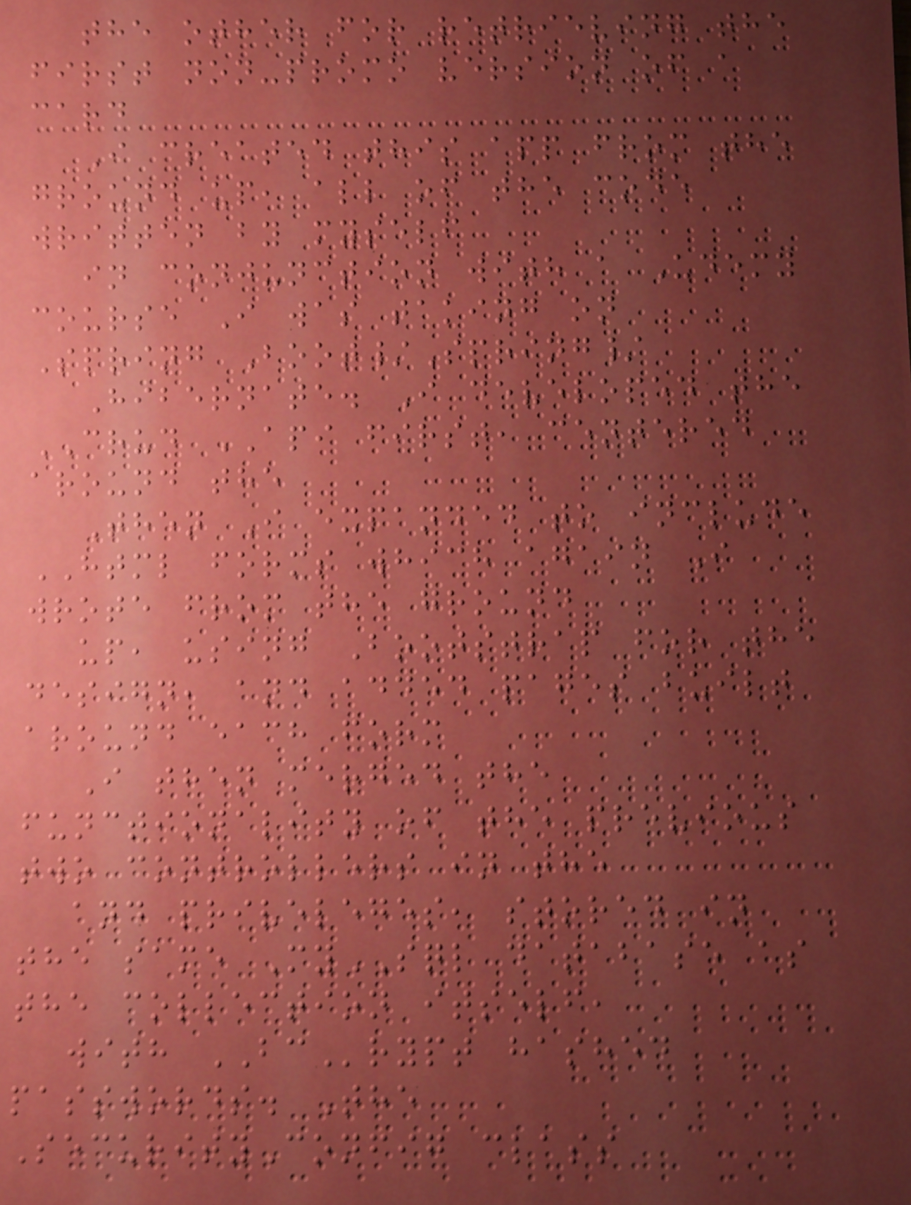the other for retrieving the
first non-promo version of a
card
I created this app from the
ground up, all of the code
written by myself
in conjunction with a Udemy
course I was taking on
Spring Boot/Spring/
Hibernate. I developed the
CRUD API first, centered
around the
Then I expanded to include
HTML forms which again I
wrote from the ground
up, using Bootstrap for the
design, and added pages built
around each form
I then merged the
functionality of the previous
two controllers in the
and priveleges, stored in
the same MySQL database as
the collection itself,
with BCrypt hashed
passwords. The
SecurityConfig class
